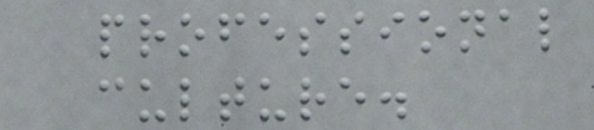professional
culture.
